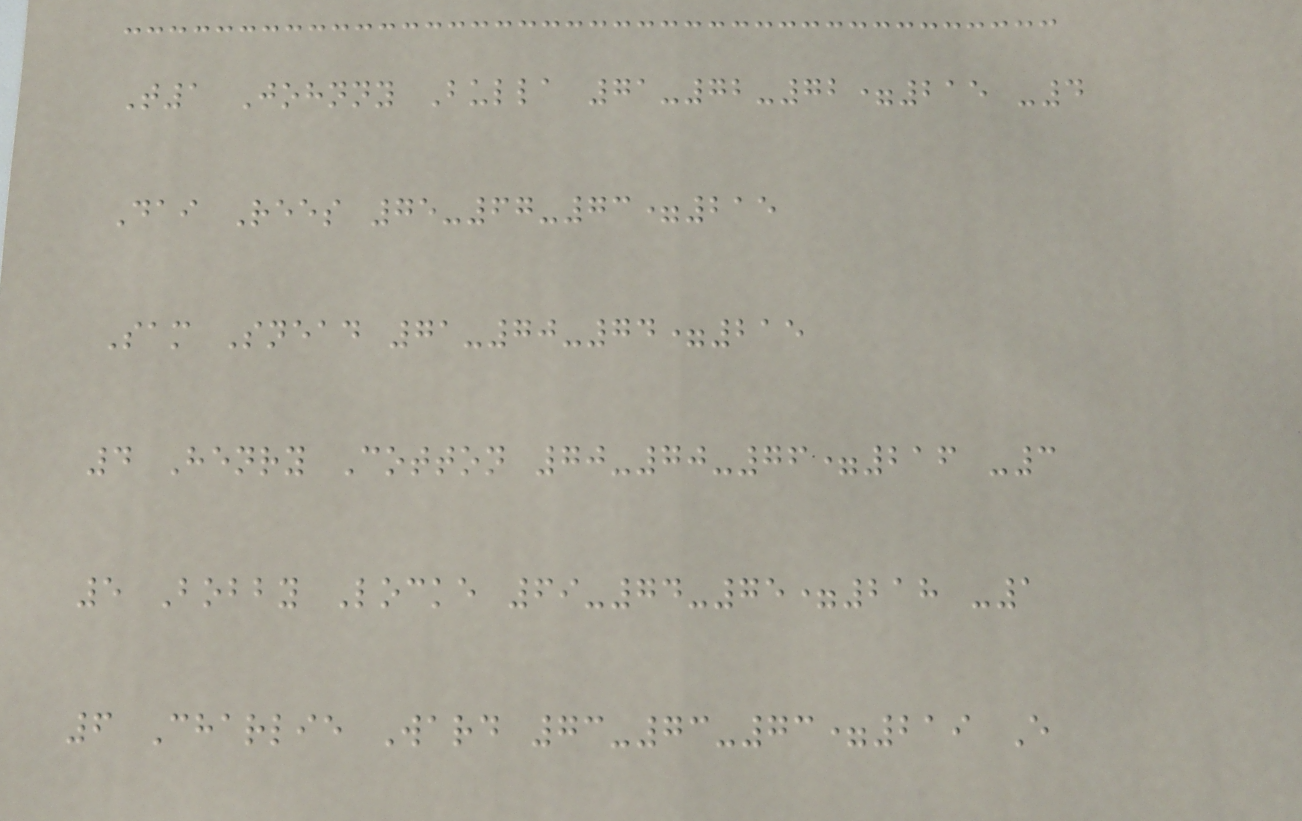T1 Johnny Bulla 71-72-72=215 -4
Dai Rees 75-67-73=215
Sam Snead 71-70-74=215
4 Henry Cotton 70-70-76=216 -3
5 Bobby Locke 69-74-75=218 -1
6 Charlie Ward 73-73-73=219 E
